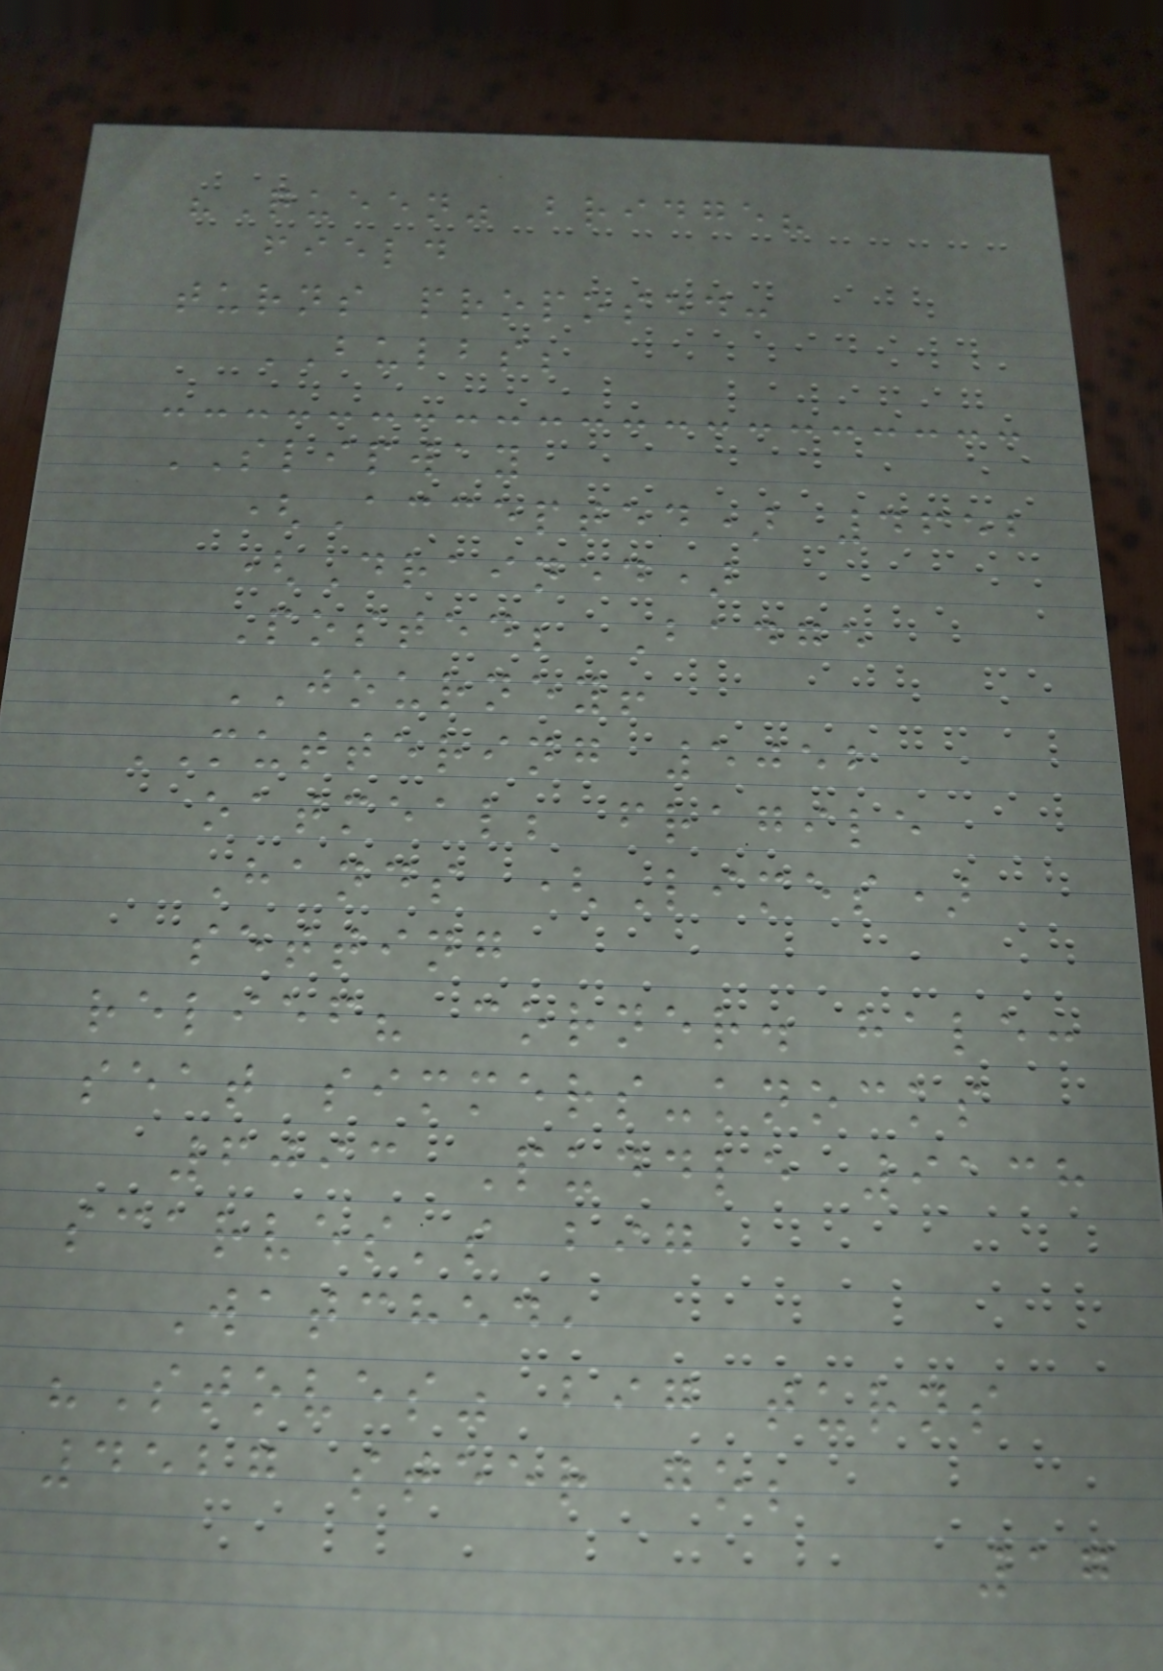"Queen" bridge?
field
turns proposed:
BULBS;
SLIPWAY
(Accepted) 4652
(Drained)
Posted; Badge
JOURNEY!
MUTTERING 5052
oatmeal; fragile
Hands (Limes)
setting
relief? corner. hale:
seat simmers-knocks
6093 Puddle 9138
scarves's big
Watched,
"Stoves" big turns
4527 steer go;
17
